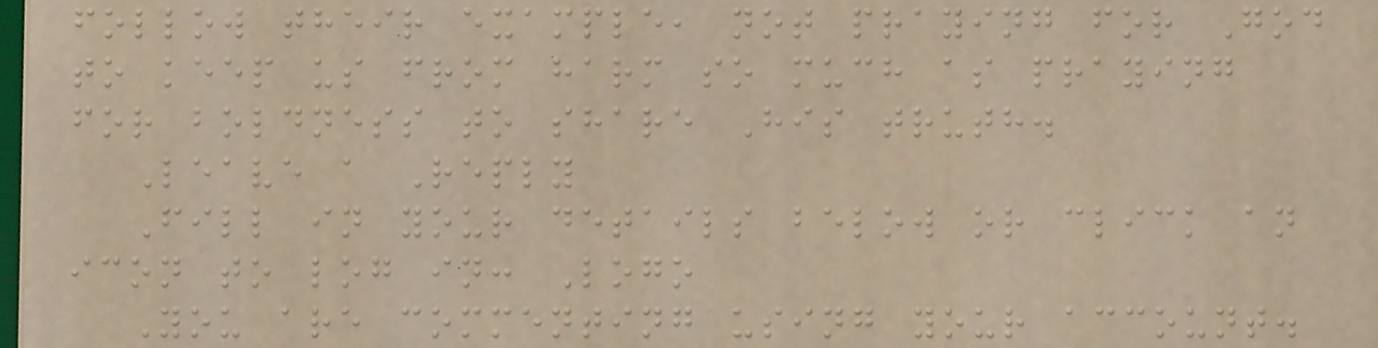follow their example, not praying for God
to keep us from harm so much as praying
for boldness to share His truth.
Leave a Reply
Fill in your details below or click an
icon to log in: Logo
You are commenting using your account.
